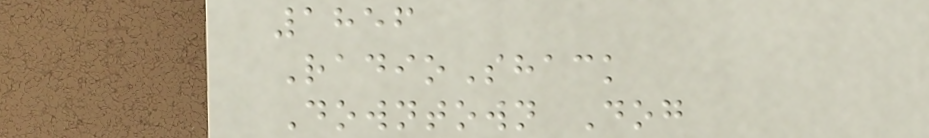1856
RadioShack
Downtown Dog
